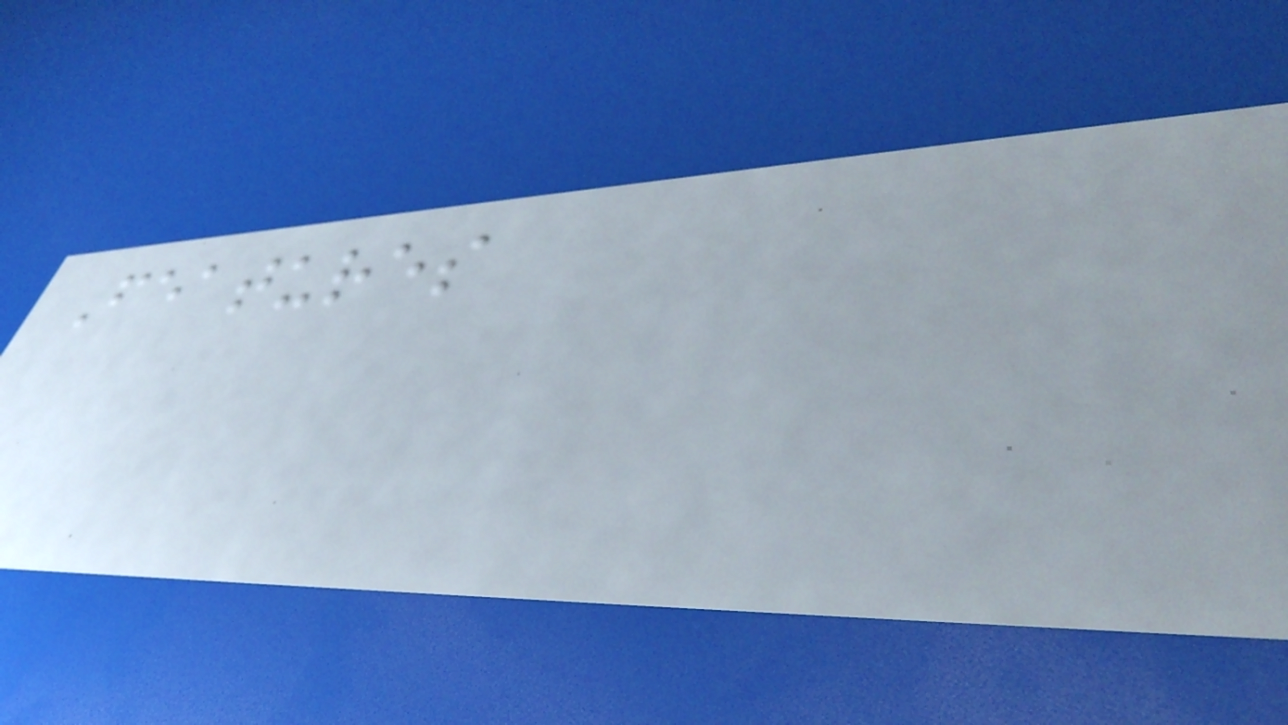Features
